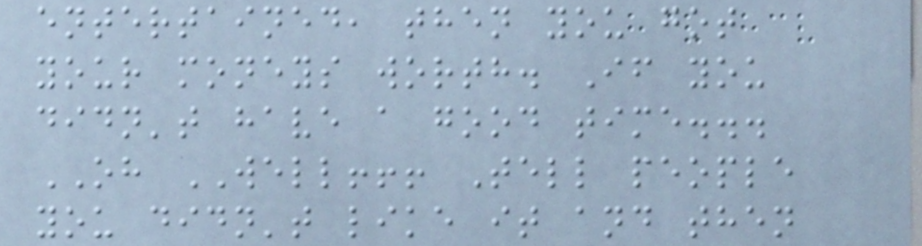entertained, then you got
your moneys worth. If you
didn't have a good time...
OH WELL!!! Tell people
you didn't like it and then
